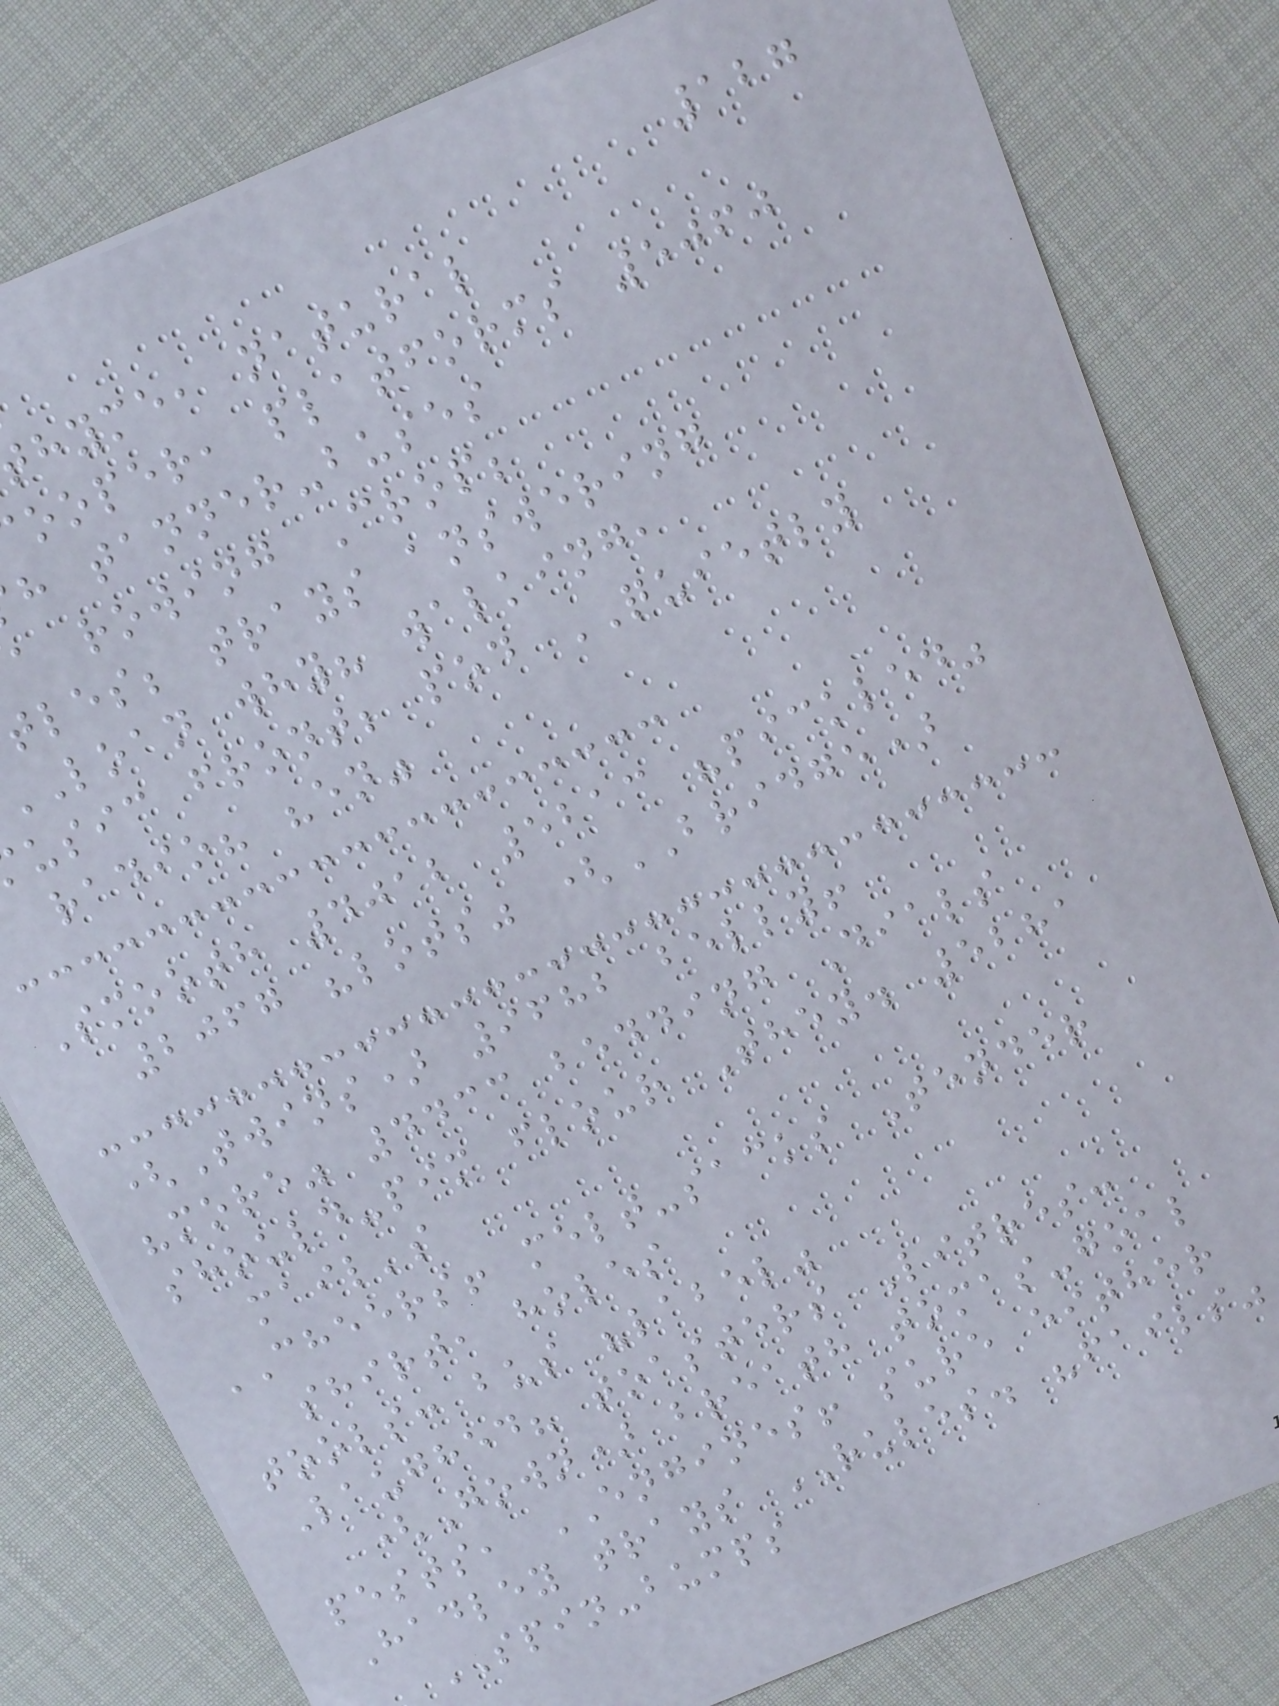127
hyme, natural
ooper, platforms 5060
h tanner-buses
a rowing Crop;
tles; trays answering
loan why? walking,
usic front; pod QUIETLY
radio? "en"
Smooth 4012 5213 "pickled"
2067 "lots" (BRIDGE)
(Twins) 9682 belly!
"more" 4433 bedding Dials
should-pim flour They. 5281
mail's
CHEERS! melt-sacks Tender
shirt, holes
tools: bus "label"
Laughed? toasters Litres:
(Gown) breath tomas-goal
pests, ENGINES! sure either
Hadley trays RULES. "fails"
SPIN-bumps
